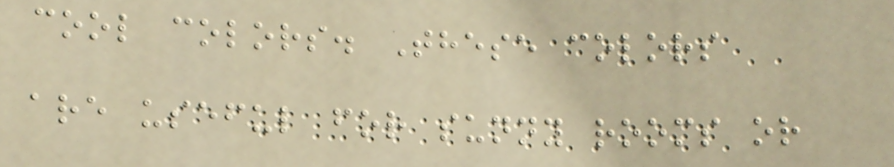cool colors. These colors
are useful for sunny rooms or
